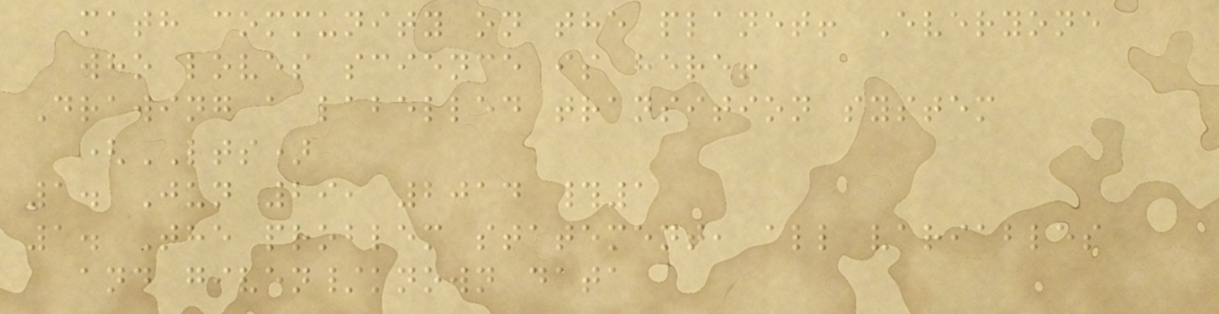math community on the planet! Everyone
who loves science is here!
Drawing a labelled transition system
(LTS)
1. Jun 29, 2014 #1
1. The problem statement, all variables
and given/known data
